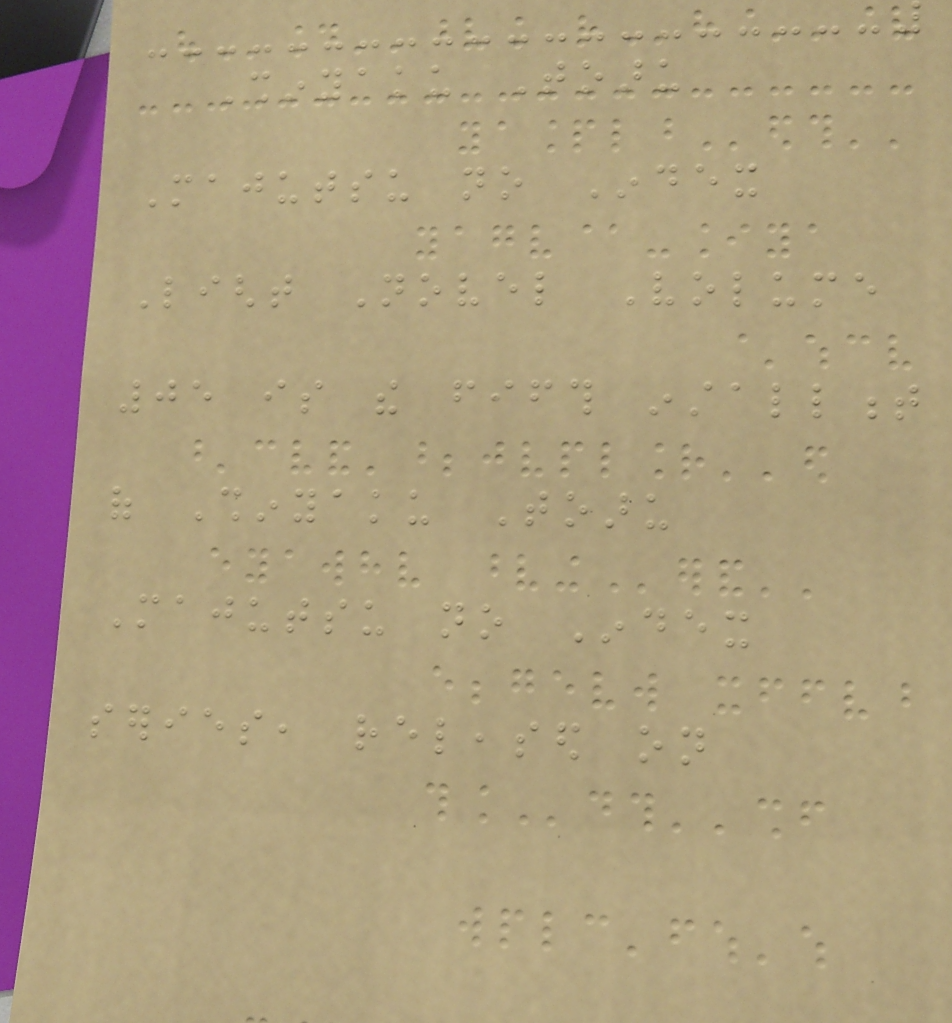Shinyaku Toaru
Majutsu no Index
Light Novel Volume
05 is the fifth installment
of Shinyaku Toaru
Majutsu no Index
series, released on
